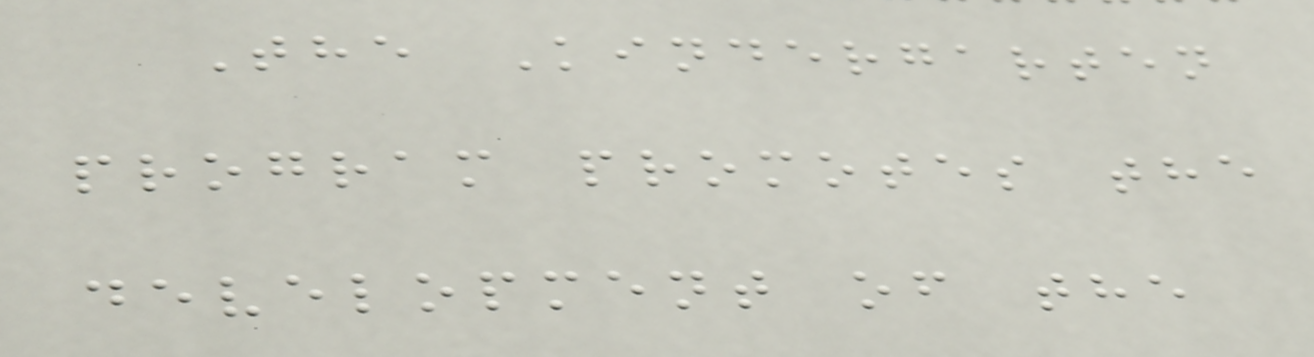The Kindergarten
program promotes the
development of the
